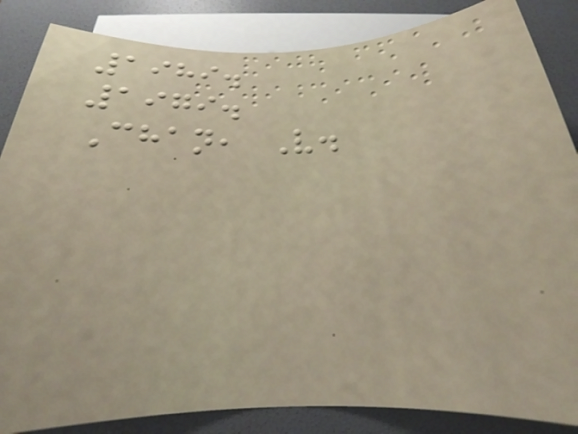1989.
1979.
Chan, V.
